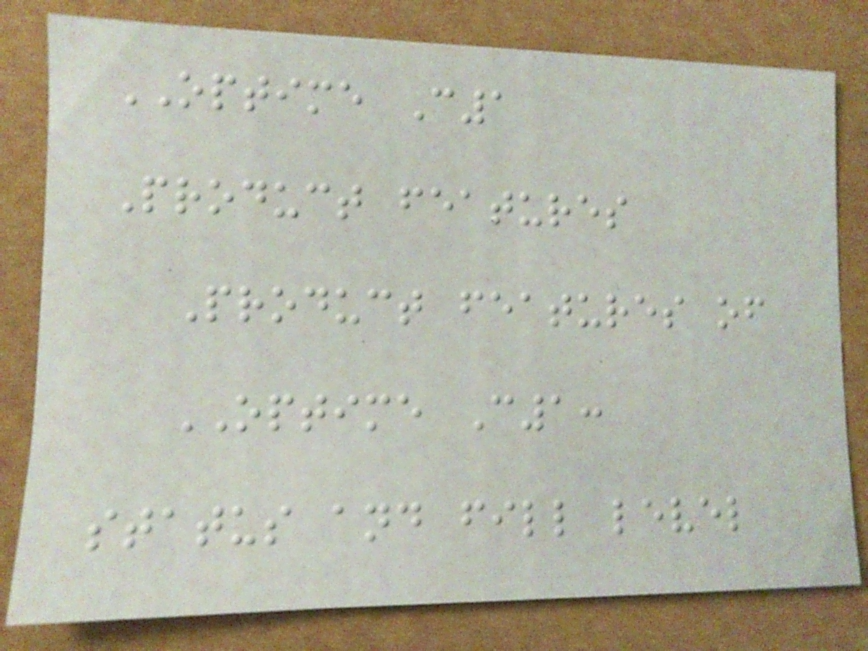OPTIME C1
Product features
Product features of
OPTIME C1:
status and fill level
